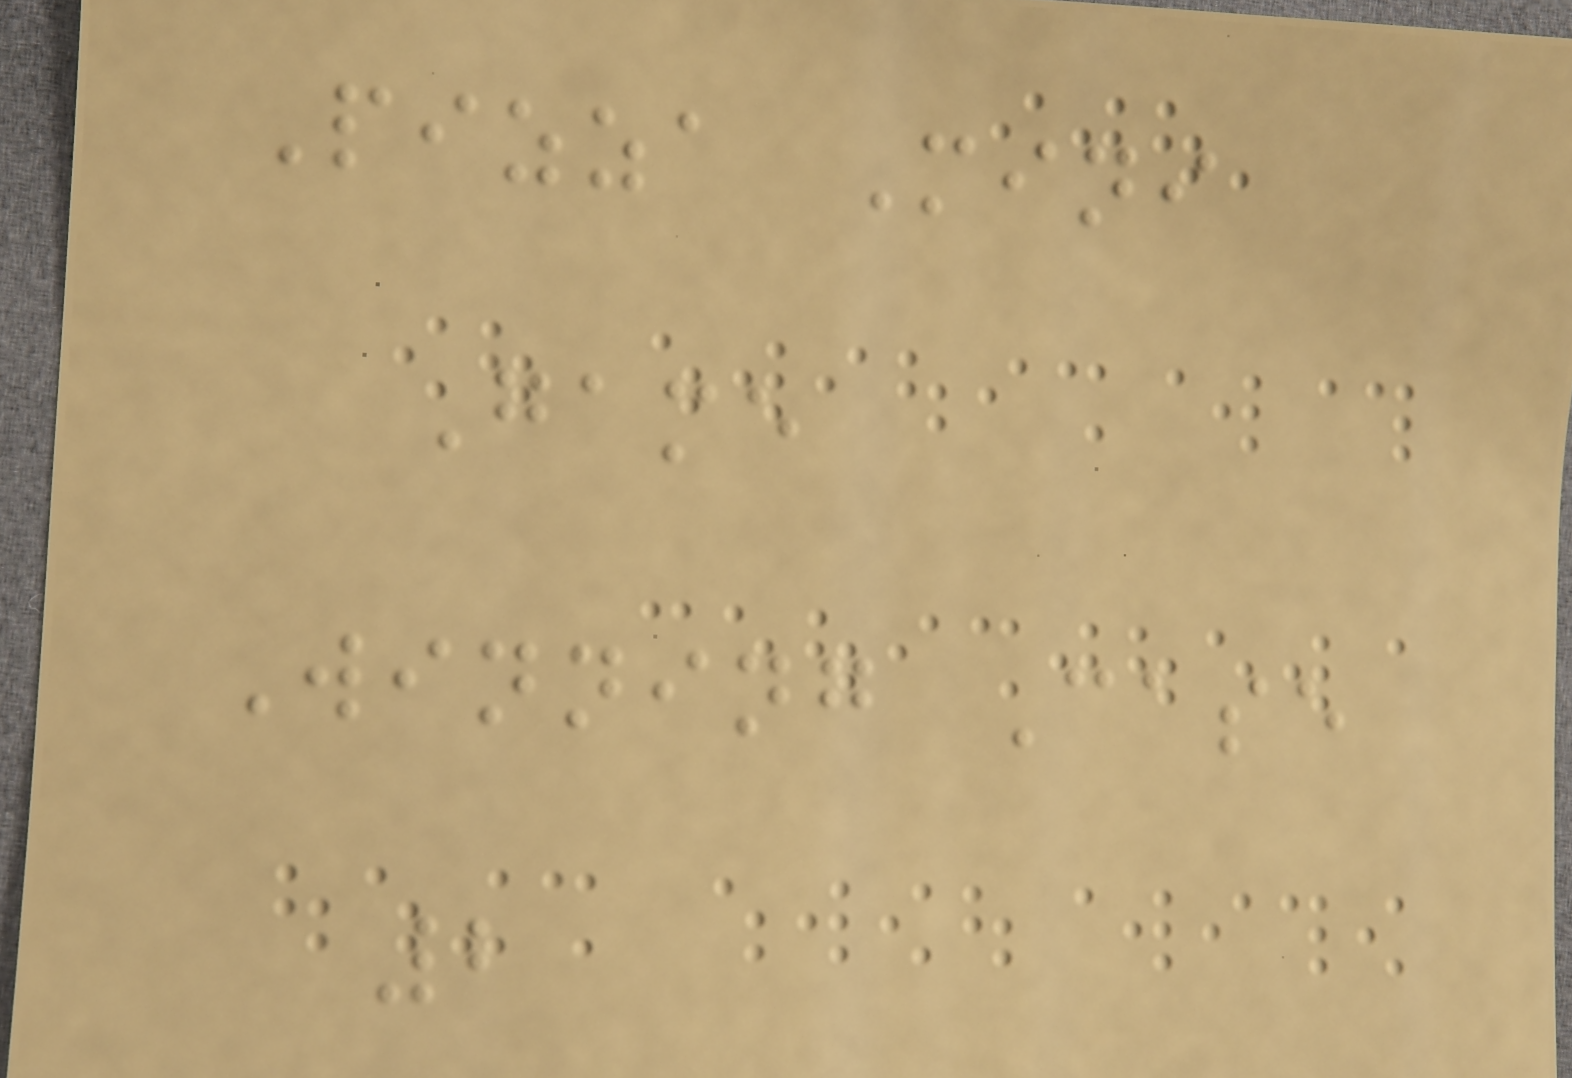Pizza Mini
Game
Winning Case
2
